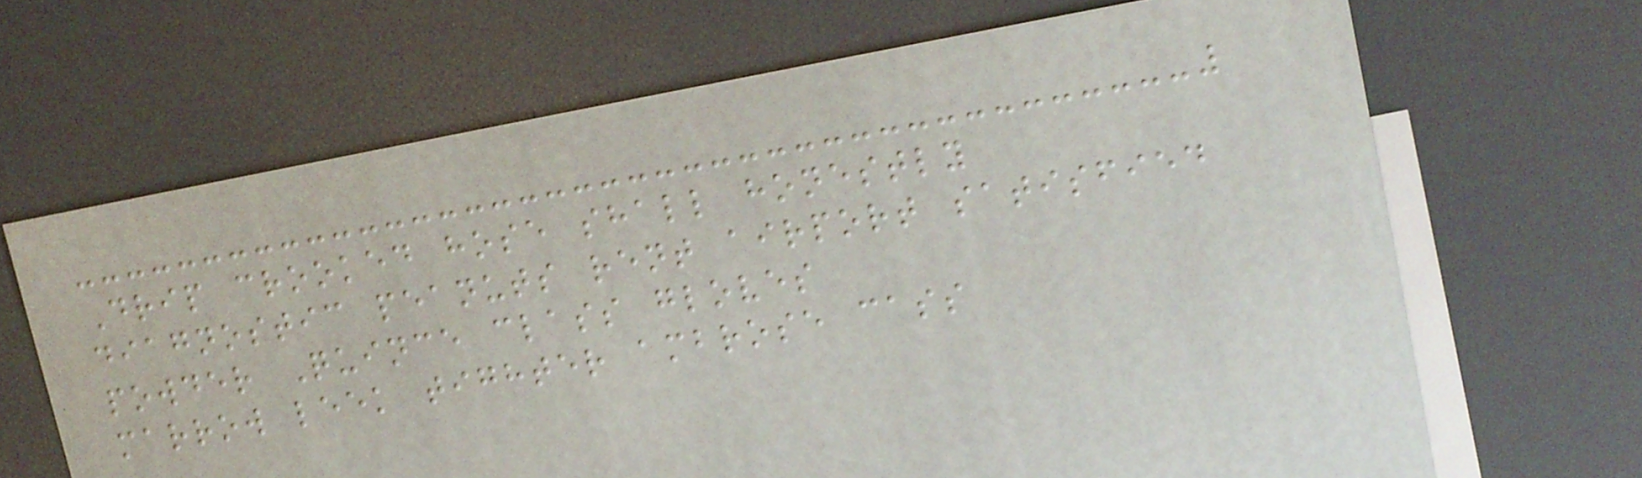Drip crooked hose shall honestly
diagnostic peanuts rent airport satisfied
powder Quince class gloves
marrow leek tighter ambrose cass
